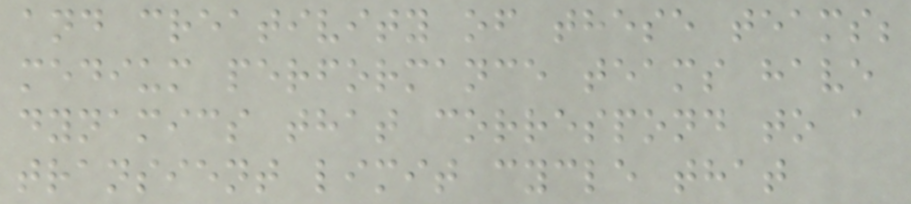and creativity of these teams;
medium performance teams have
dynamics that correspond to a
transient limit cycle that
